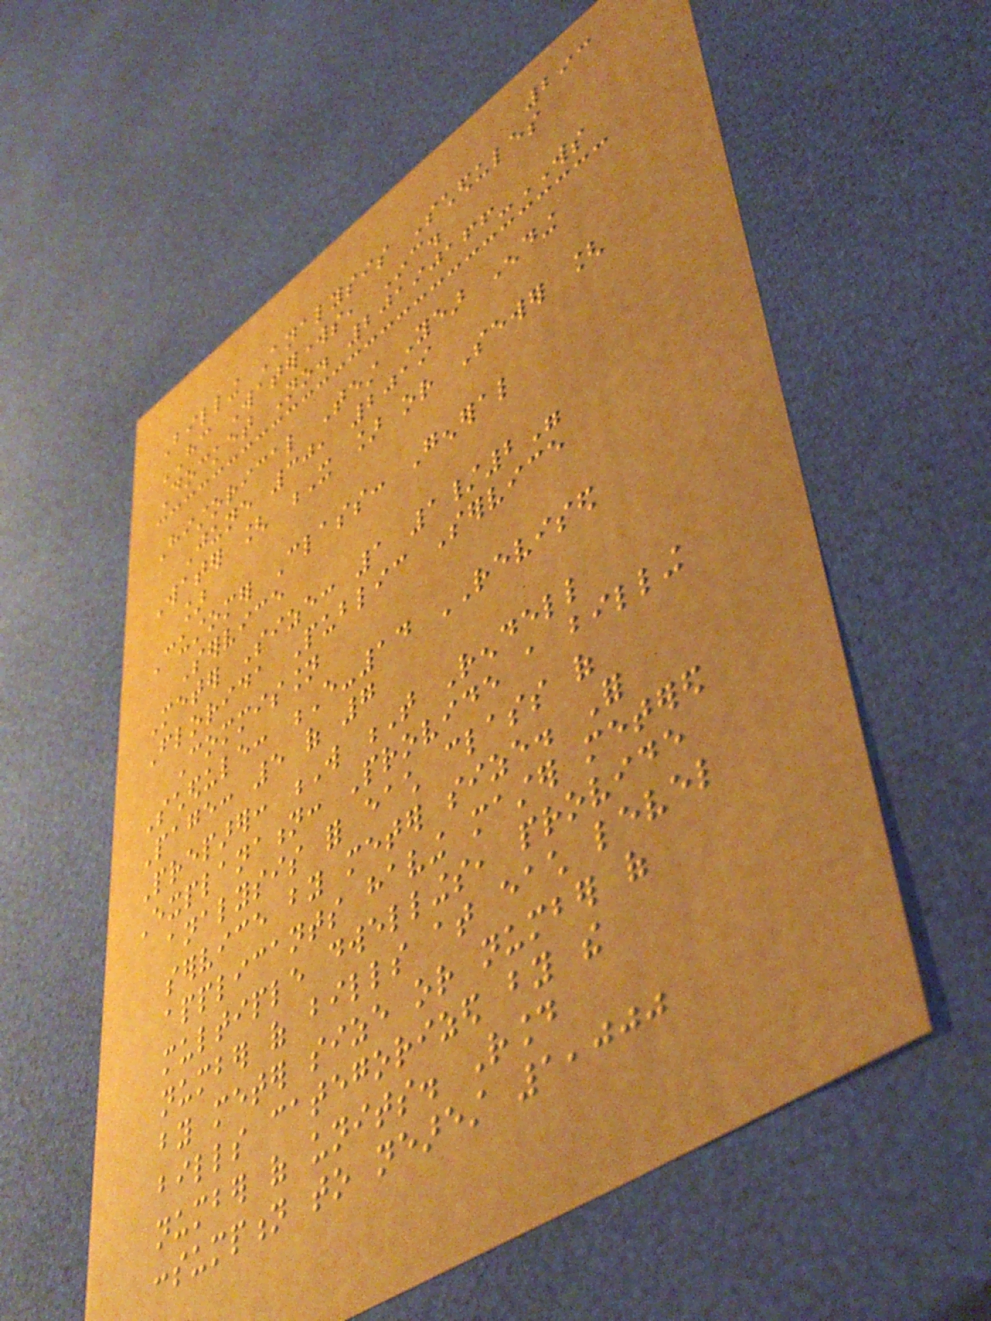293
Billing Analysis Schedules
HC Waterworks, Inc.
Docket No. 20190166-WS
Historical Test Year Ending
June 30, 2019
Water [ X ] or Sewer [
]
Customer Class: General
Service
Meter Size: 1 1/2"
Florida Public Service
Commission
Schedule: E-14 REVISED
Page: 5 of 7
Preparer: W T Rendell
Explanation: Provide a billing
analysis for each class of
service by meter size. For
applicants having master metered
multiple dwellings, provide
number of bills at each level
by meter size or number of
bills categorized by the
number of units. Round
consumption to nearest 1,000
